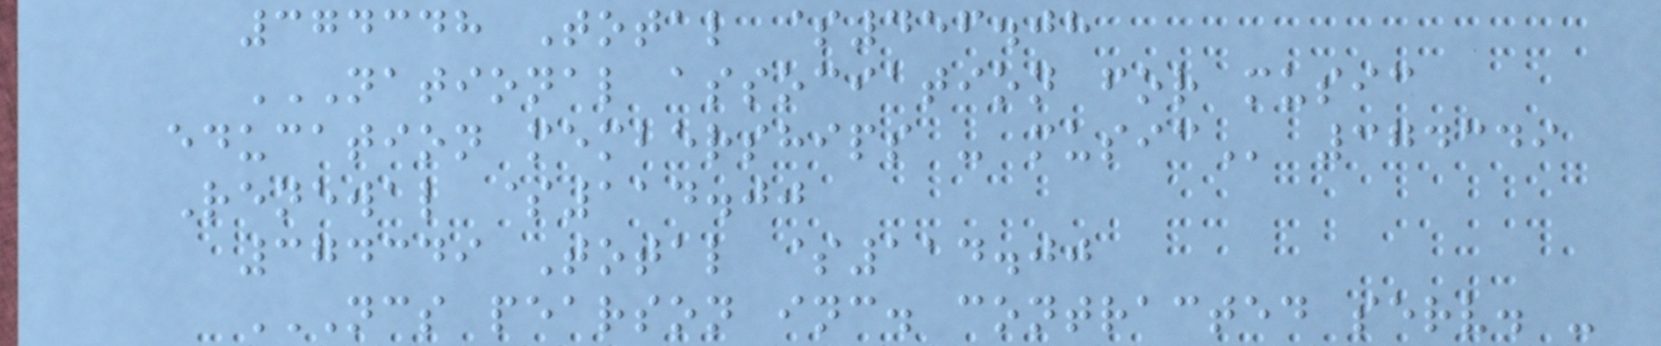374348 Total $456.08
NATIONAL ASSOCIATION FOR MUSIC
EDUCATION MEMBERSHIPS - MUSIC 374349
Renewal $114.00
374349 Total $114.00
NCS PEARSON INC. CONTRACTED SERV. -
